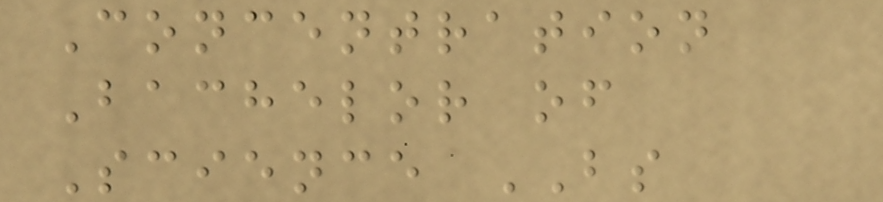Concentration
Bachelor of
Science BS
